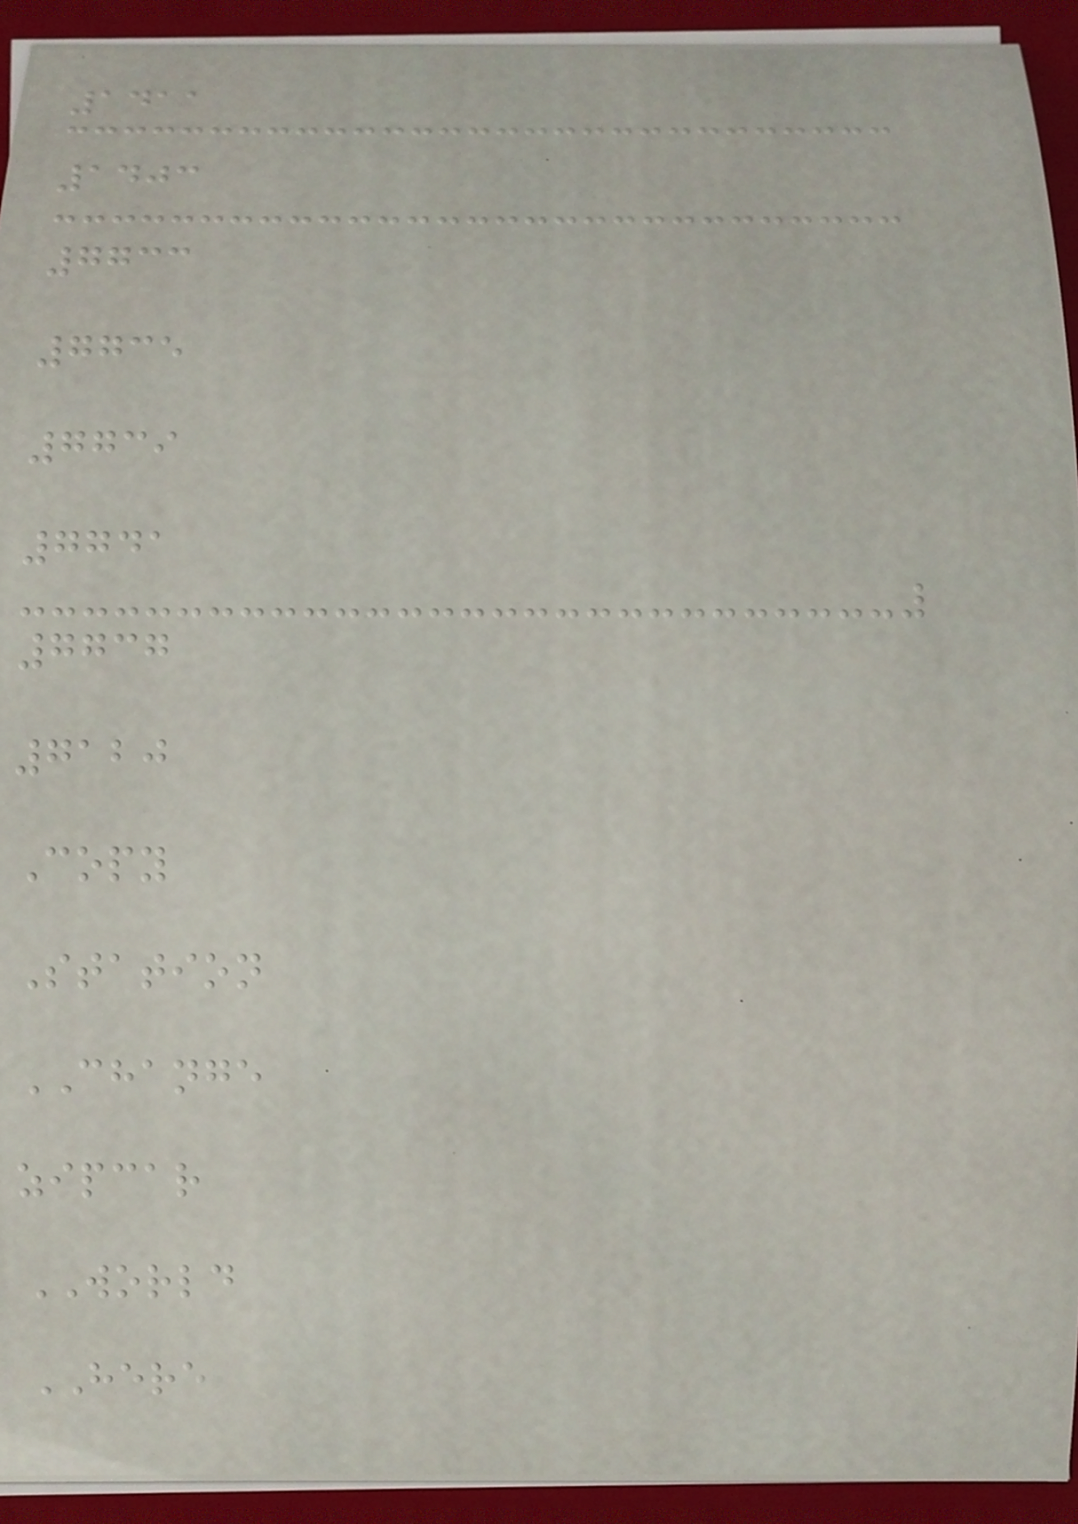1411
1403
7733
7735
7739
7741
7737
7120
Copy
Station
CHANGE
zipcar
WORLD
HERE
